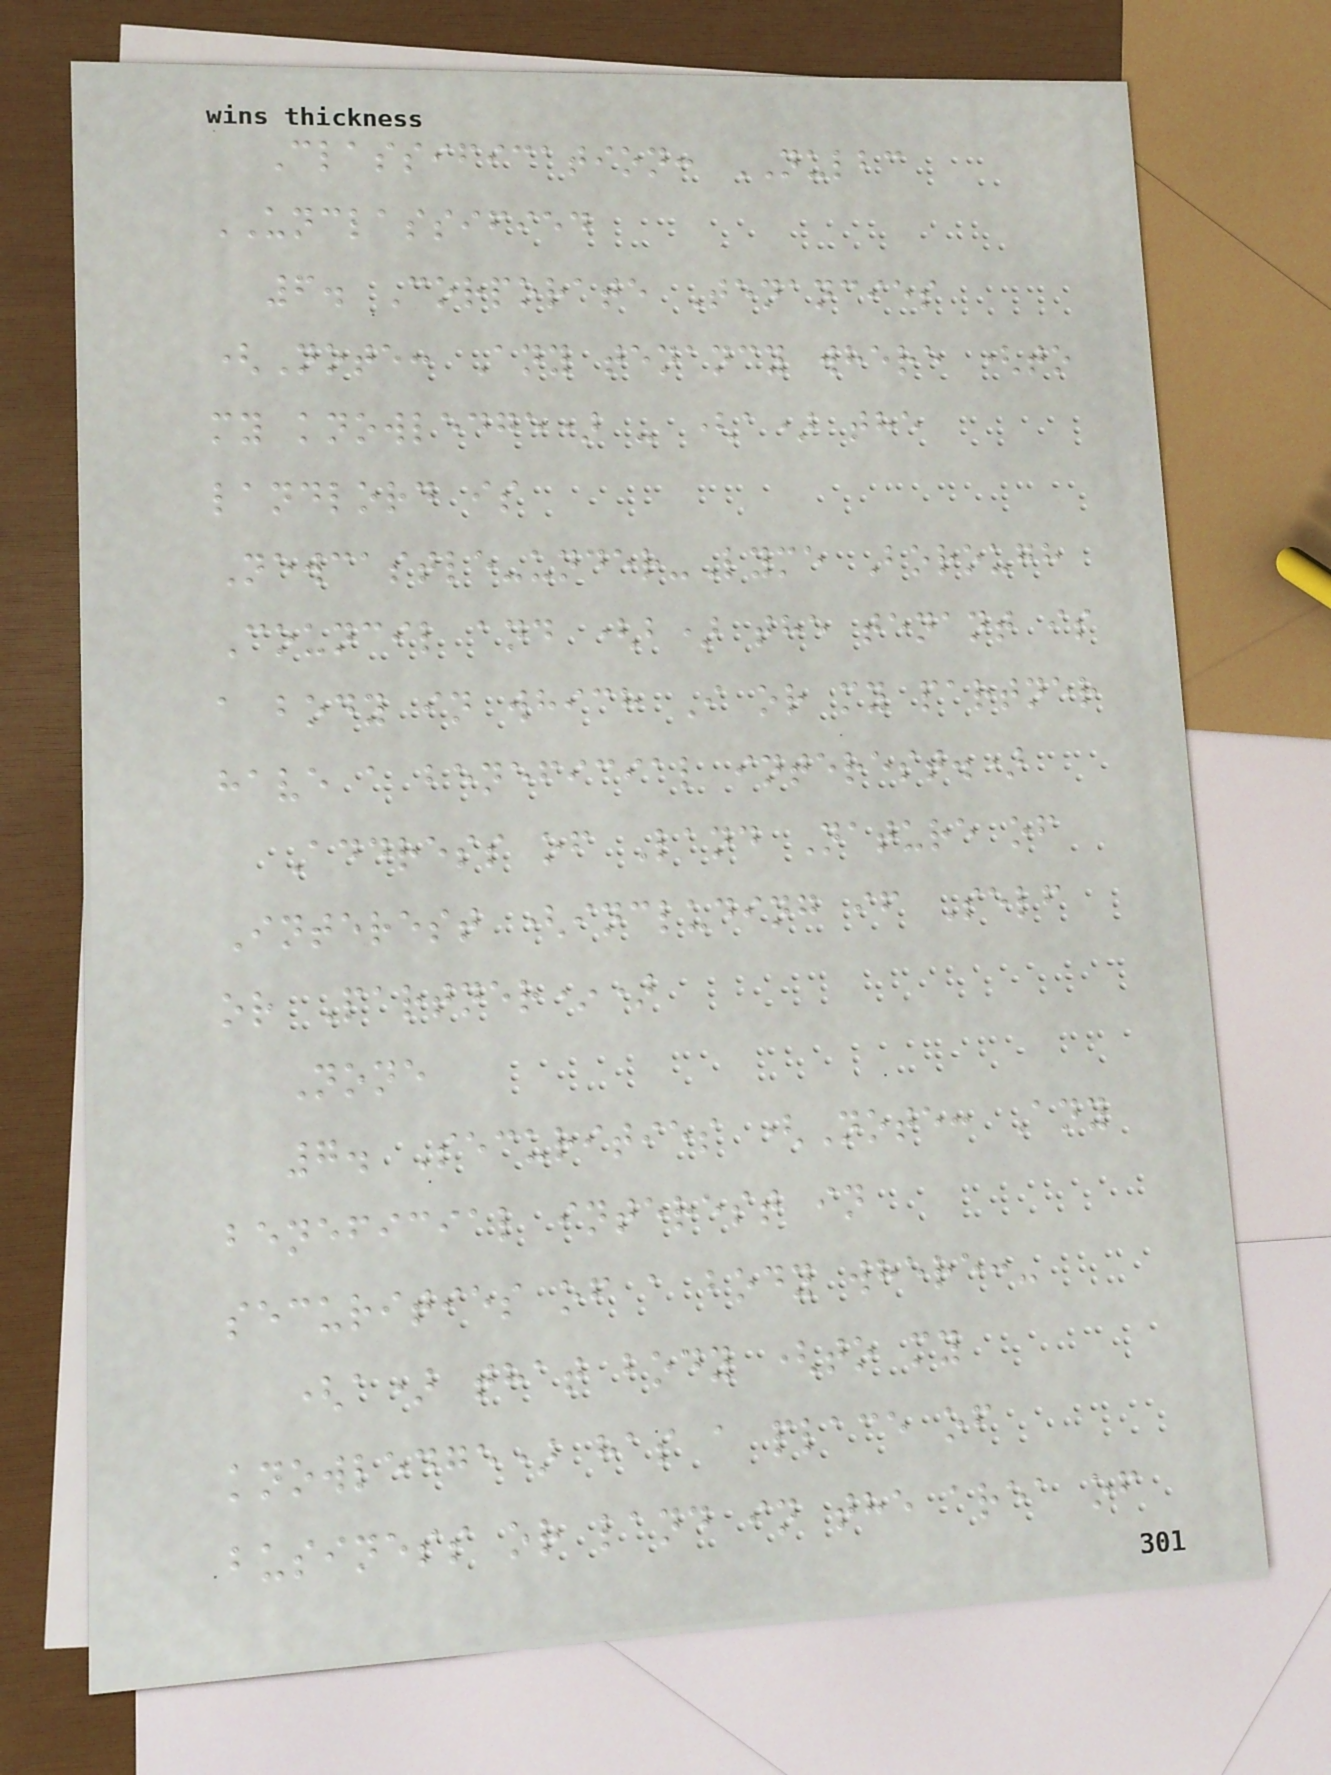Classification: NULBC
UNCLASSIFIED
6. Corporate Tenancies
(Note: Any tenancy where (to
my knowledge) - (a) the
landlord is
Newcastle-under-Lyme Borough
Council and (b) the tenant is
a body in which I or my partner
have a beneficial interest.)
Address of Land Nature of
Interest (including if Self
or Partner*)
None
7. Securities (Note: Any
beneficial interest in
securities of a body where:-
(a) that body (to my
knowledge) has a place of
business or land in the area of
